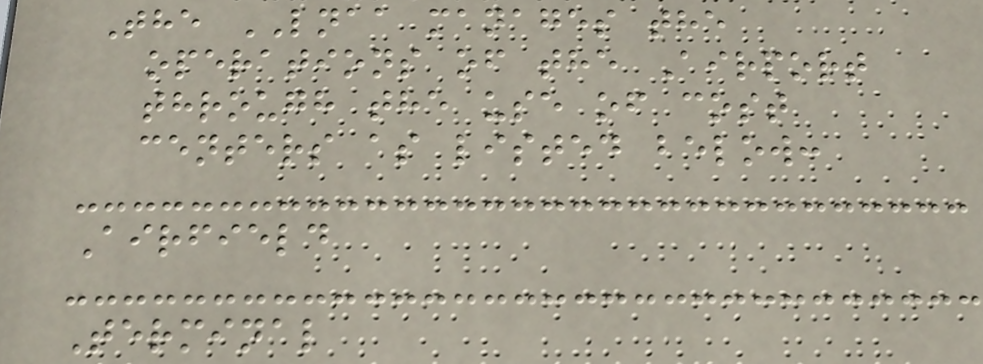The LNAA manages the
operations of the Airport
through the use of cost
centers as listed below:
Airfield
Terminal
